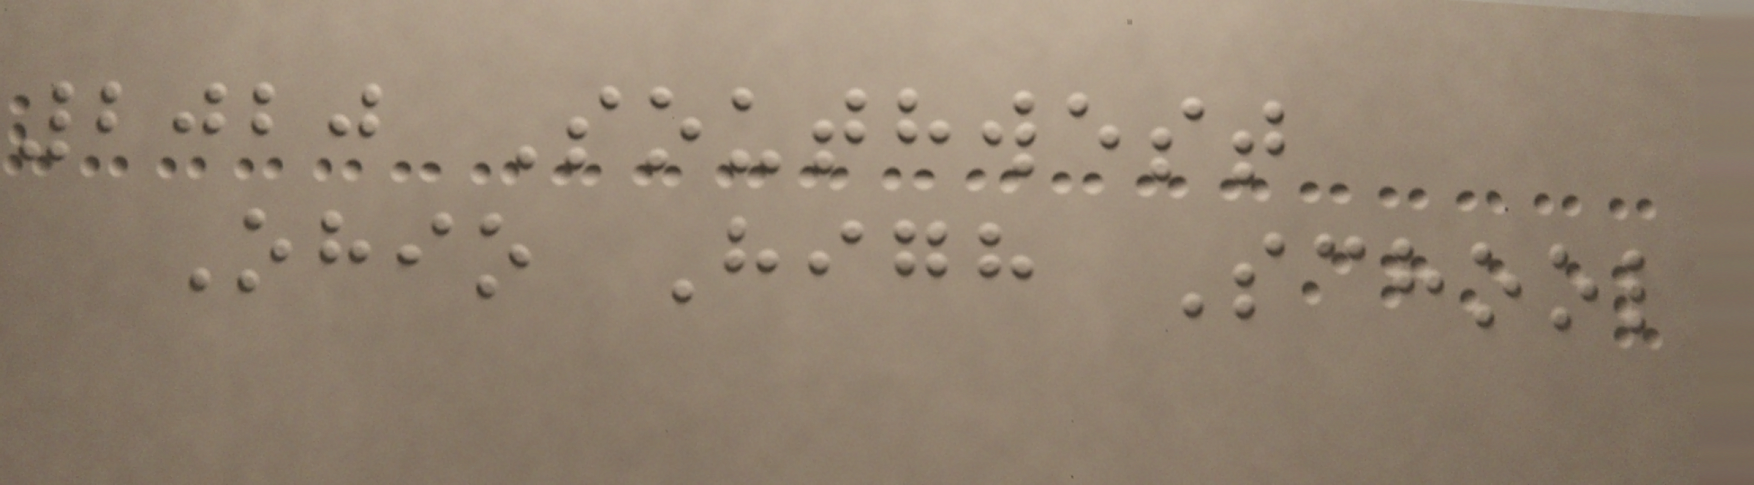2020 Southwest
Ohio High School
